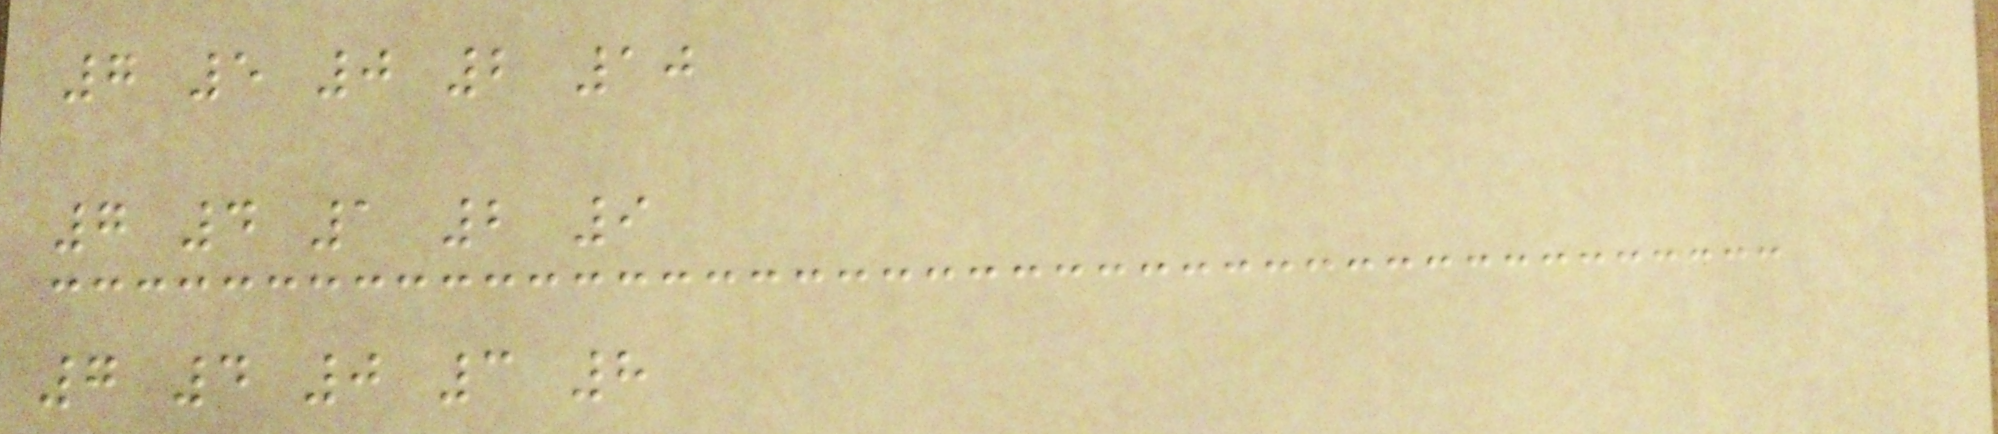7 5 0 2 10
7 4 1 2 9
7 4 0 3 8
